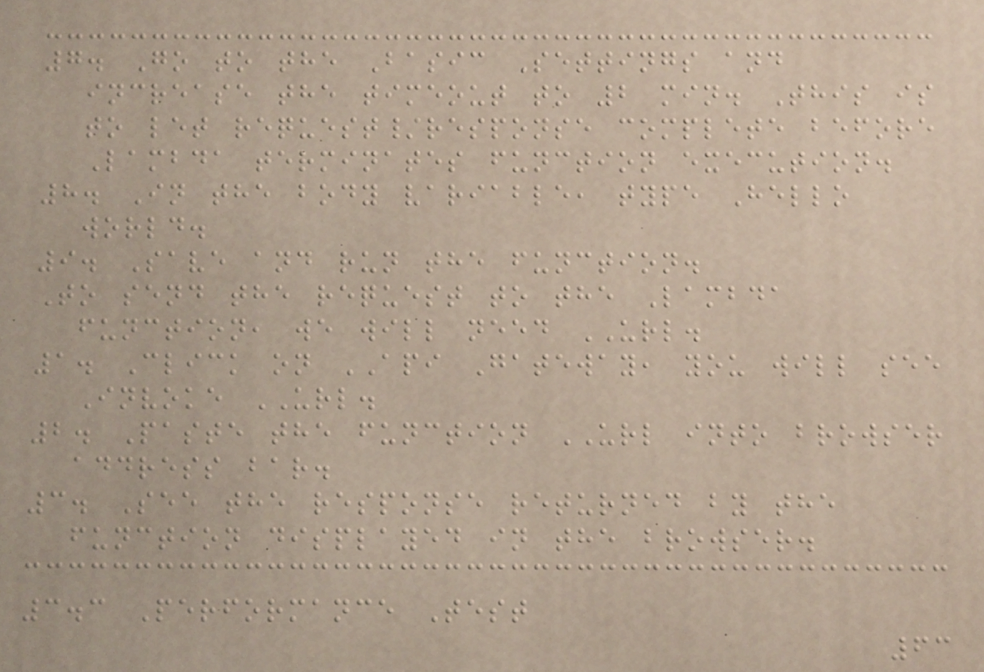7. Go to the Basic Settings and
increase the timeout to 2 min. This is
to let request/response complete before
Lambda terminates function execution.
8. In the body variable, type Hello
world.
9. Save and run the function.
To send the request to the Lambda
function, we will need URL.
1. Click on API Gateway, you will see
Invoke URL.
2. Paste the function URL into browser
address bar.
3. See the response returned by the
function displayed in the browser.
3.3 Performance Test
63
